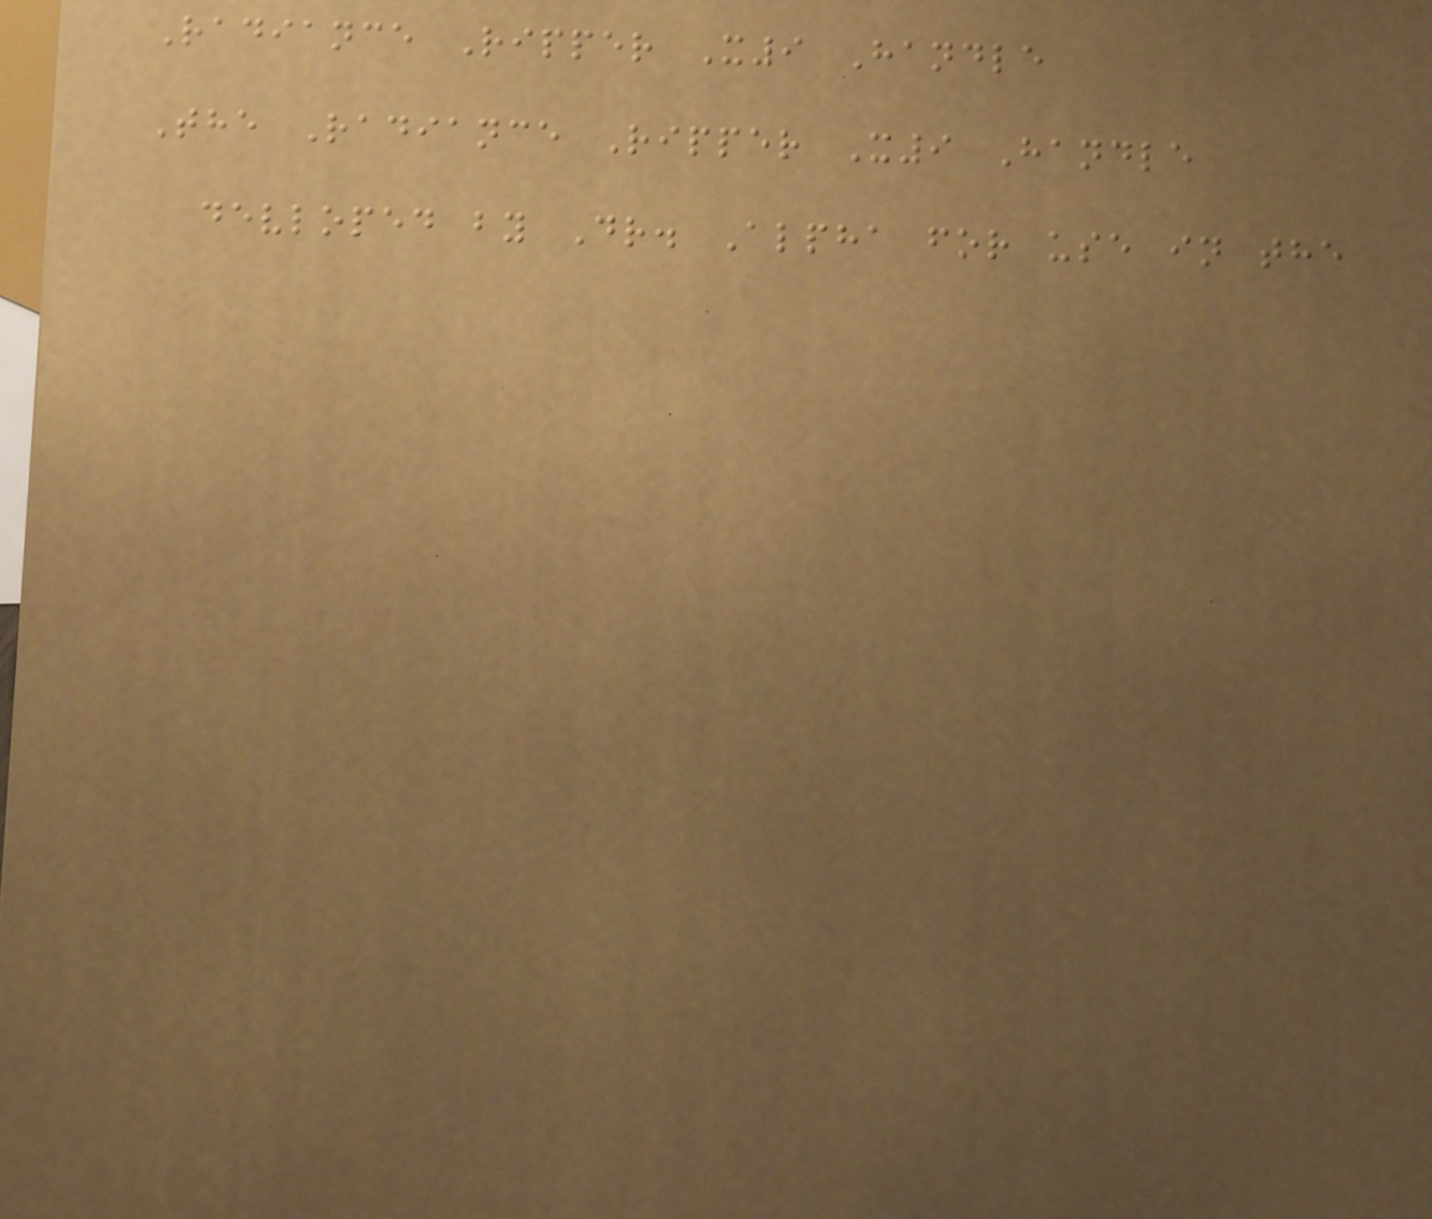Radiance Ripper X9 Handle
The Radiance Ripper X9 Handle
devloped by Dr. Alpha for use in the
